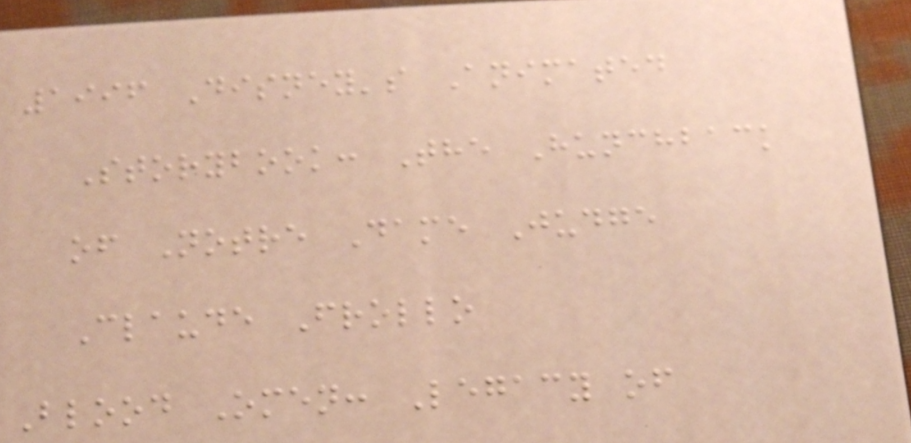1996 Disney's Animated
Storybook: The Hunchback
of Notre Dame Judge
Claude Frollo
Blood Omen: Legacy of
